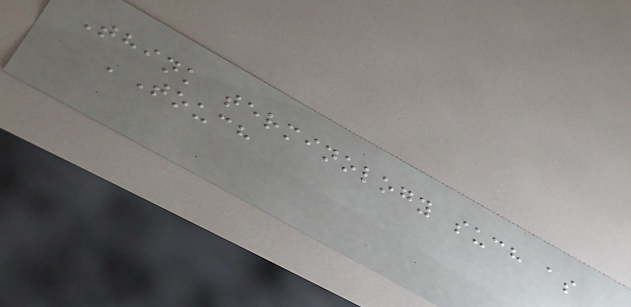Think terminology such as
'Touch
